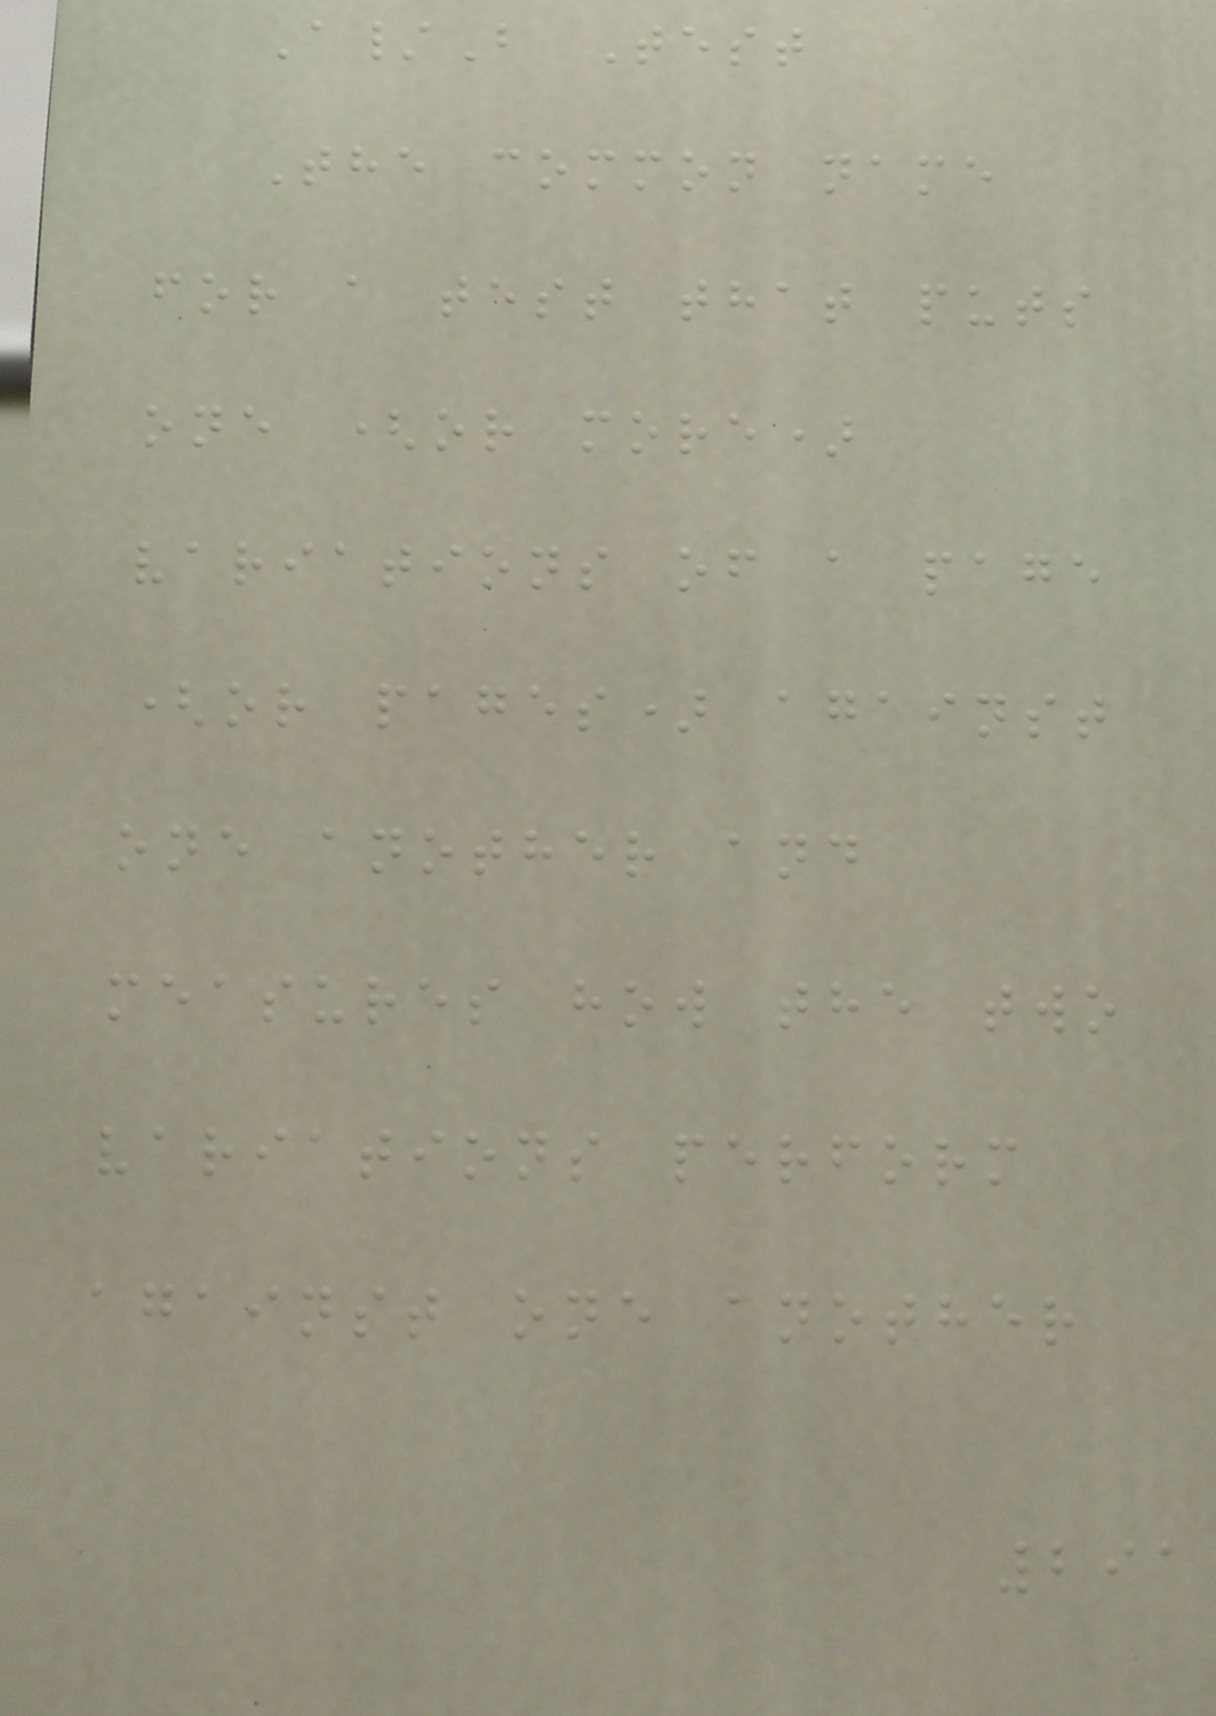A/B Test
The common name
for a test that puts
one (or more)
variations of a page
(or pages) against
one another and
measures how the two
variations perform
against one another
291
